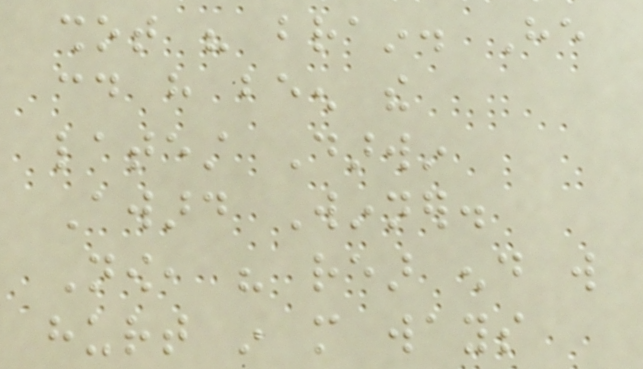shot his brain. He
could have been the
latest Darwin
Award Winner.
Now, his rear end will
hurt in more ways
